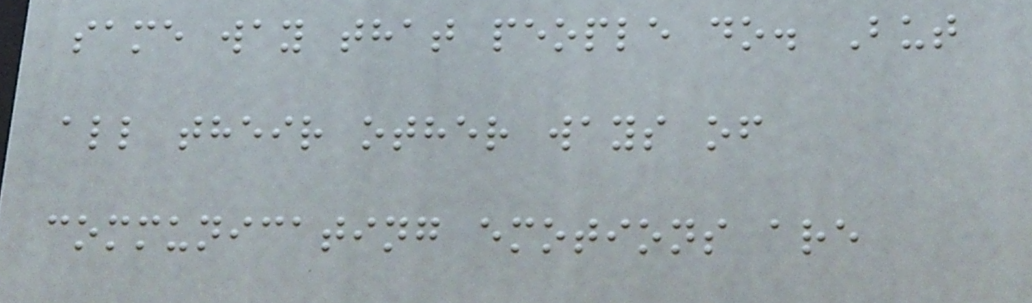same way that people do. But
all their other ways of
communicating emotions are
